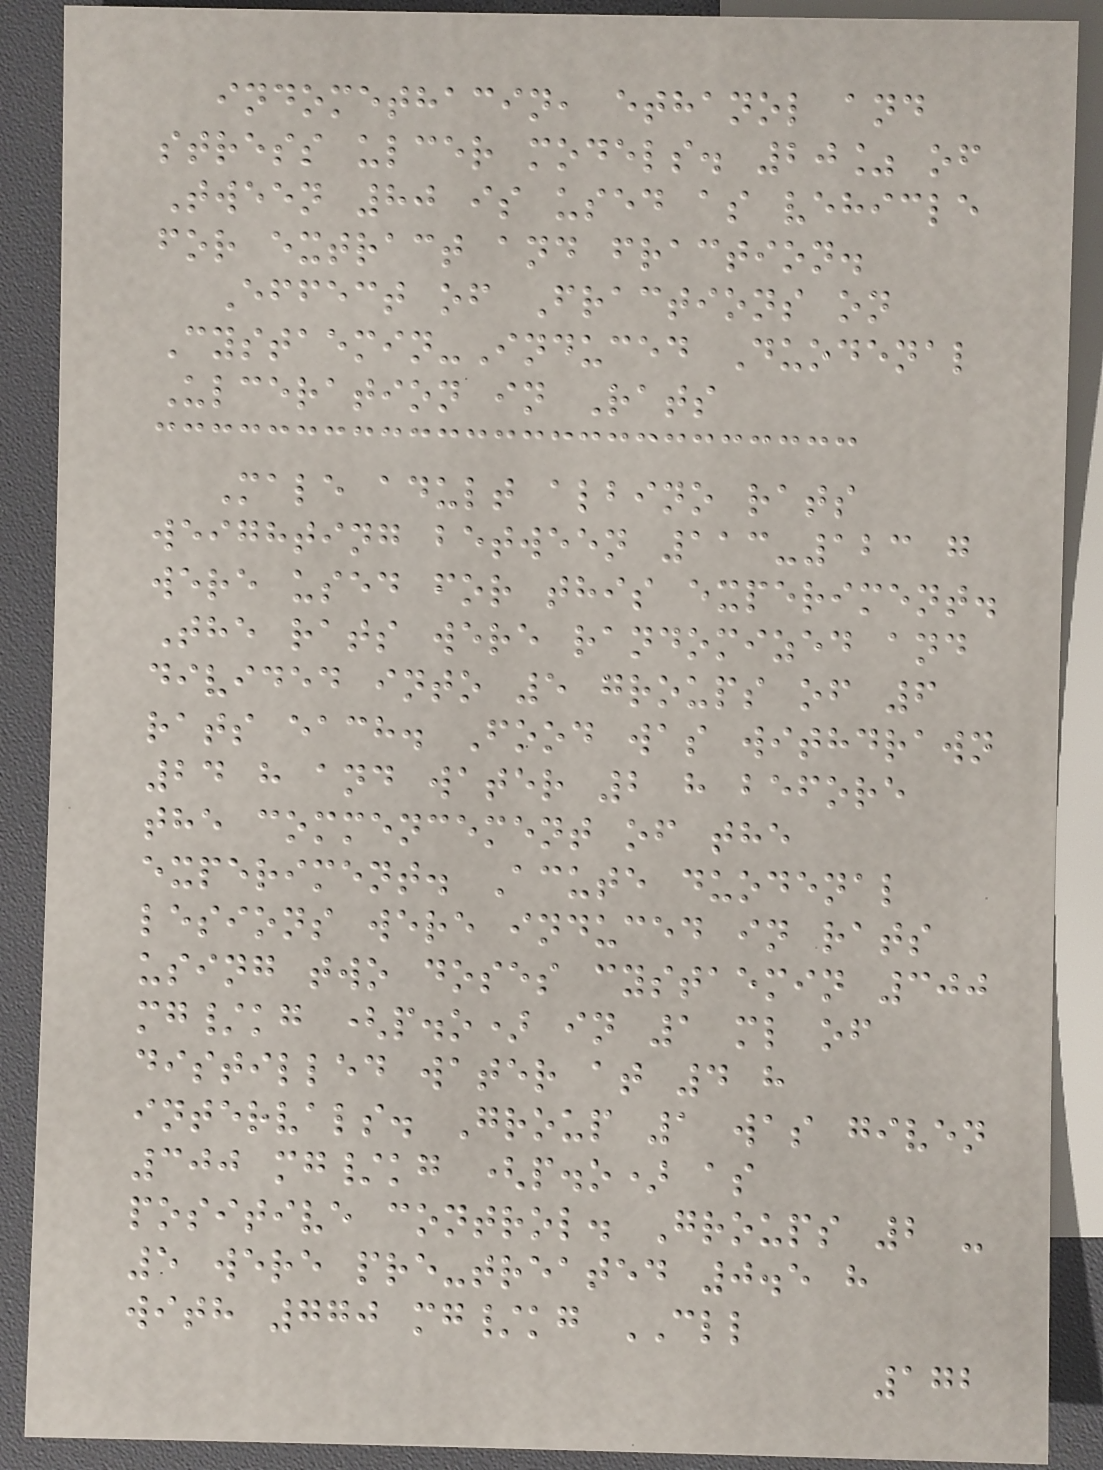indomethacin, ethanol and
stress ulcer models. 20% of
Tween 80 is used as vehicle
for extract and fraction.
Effect of Fractions on
Cystaemin-Induced Duodenal
Ulceration in Rats
Male adult albino rats
weighting between 113-123 g
were used for this experiment.
The rats were randomized and
divided into 5 groups of 6
rats each. Food was withdrawn
24 h and water 2 h before
the commencement of the
experiment. Acute duodenal
lesions were induced in rats
using two doses cystaemin 300
mg/kg (p.o) in 1 ml of
distilled water at 4 h
intervals. Group 1 was given
300 mg/kg (p.o) as
positive control. Groups 2 -
5 were pre-treated 0.5 h
with 770 mg/kg CLL
172
